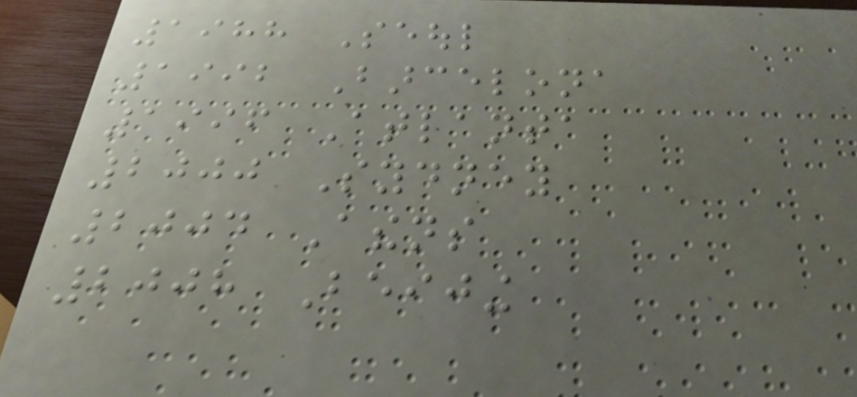1988 Seoul
1992 Barcelona
1996 Atlanta
2000 Sydney
2004 Athens
2008 Beijing
